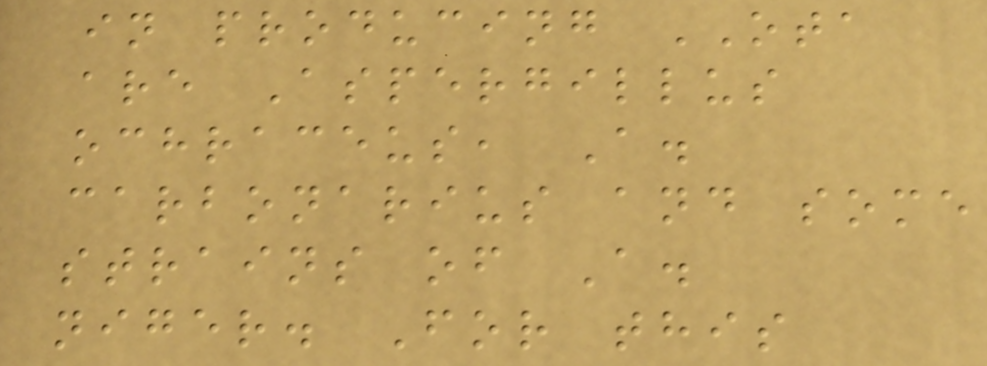in producing OTA
are Aspergillus
ochraceus, A.
carbonarius and some
strains of A.
niger. For this
